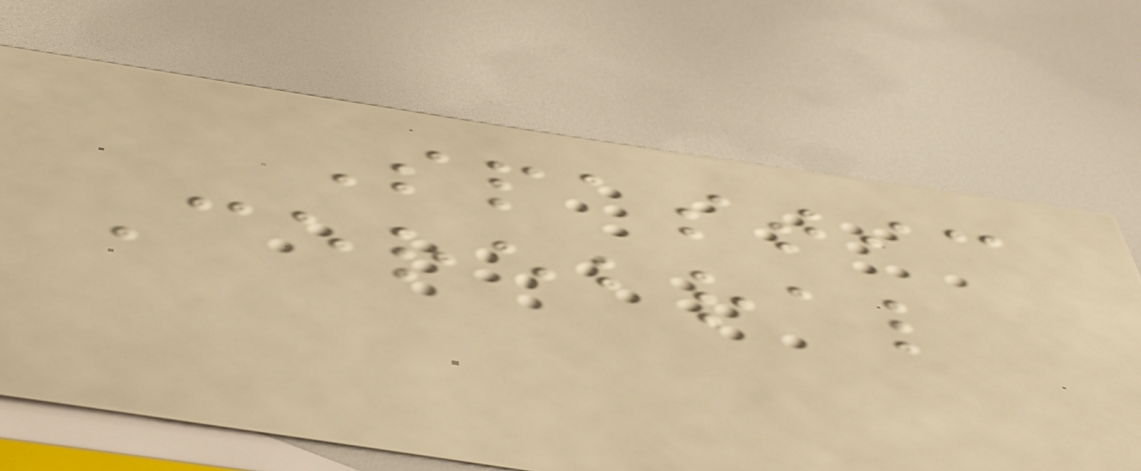Spastic
Cerebral
